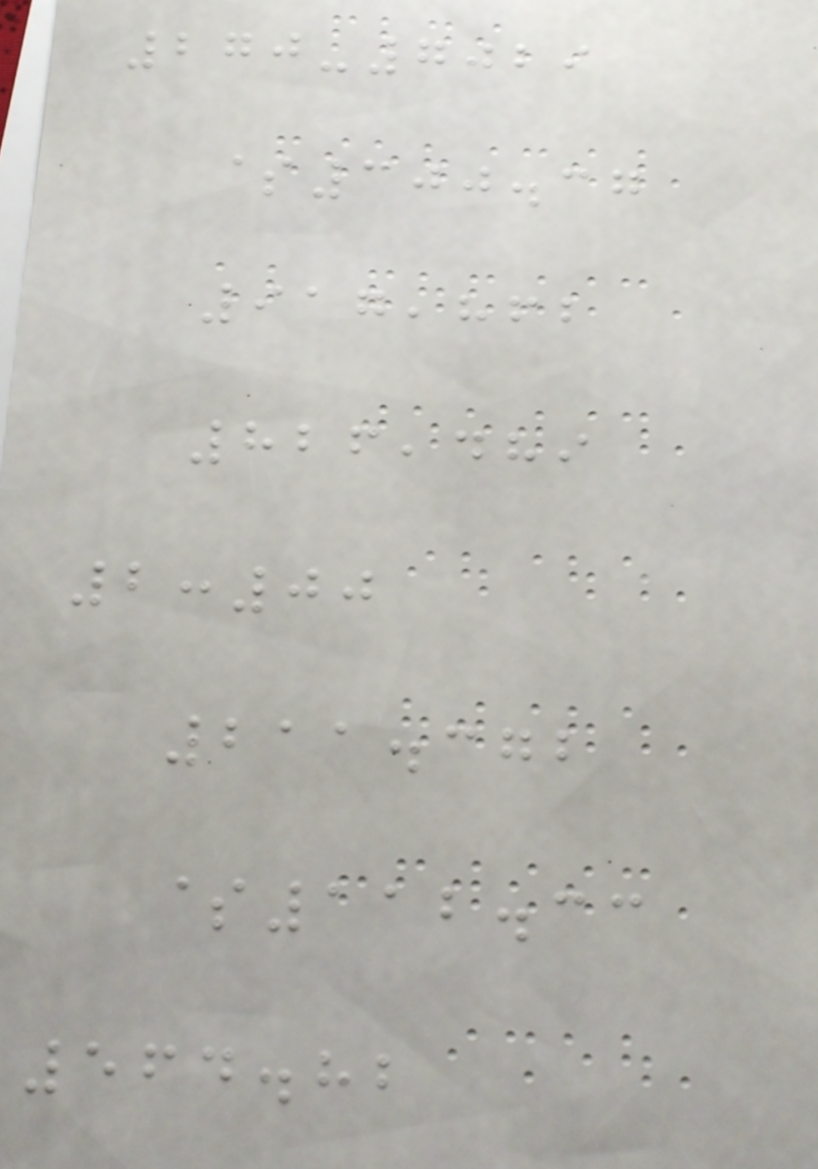270-7029
$300.37
917,862
826,489
2:00
211.372
$112.33
564.82
